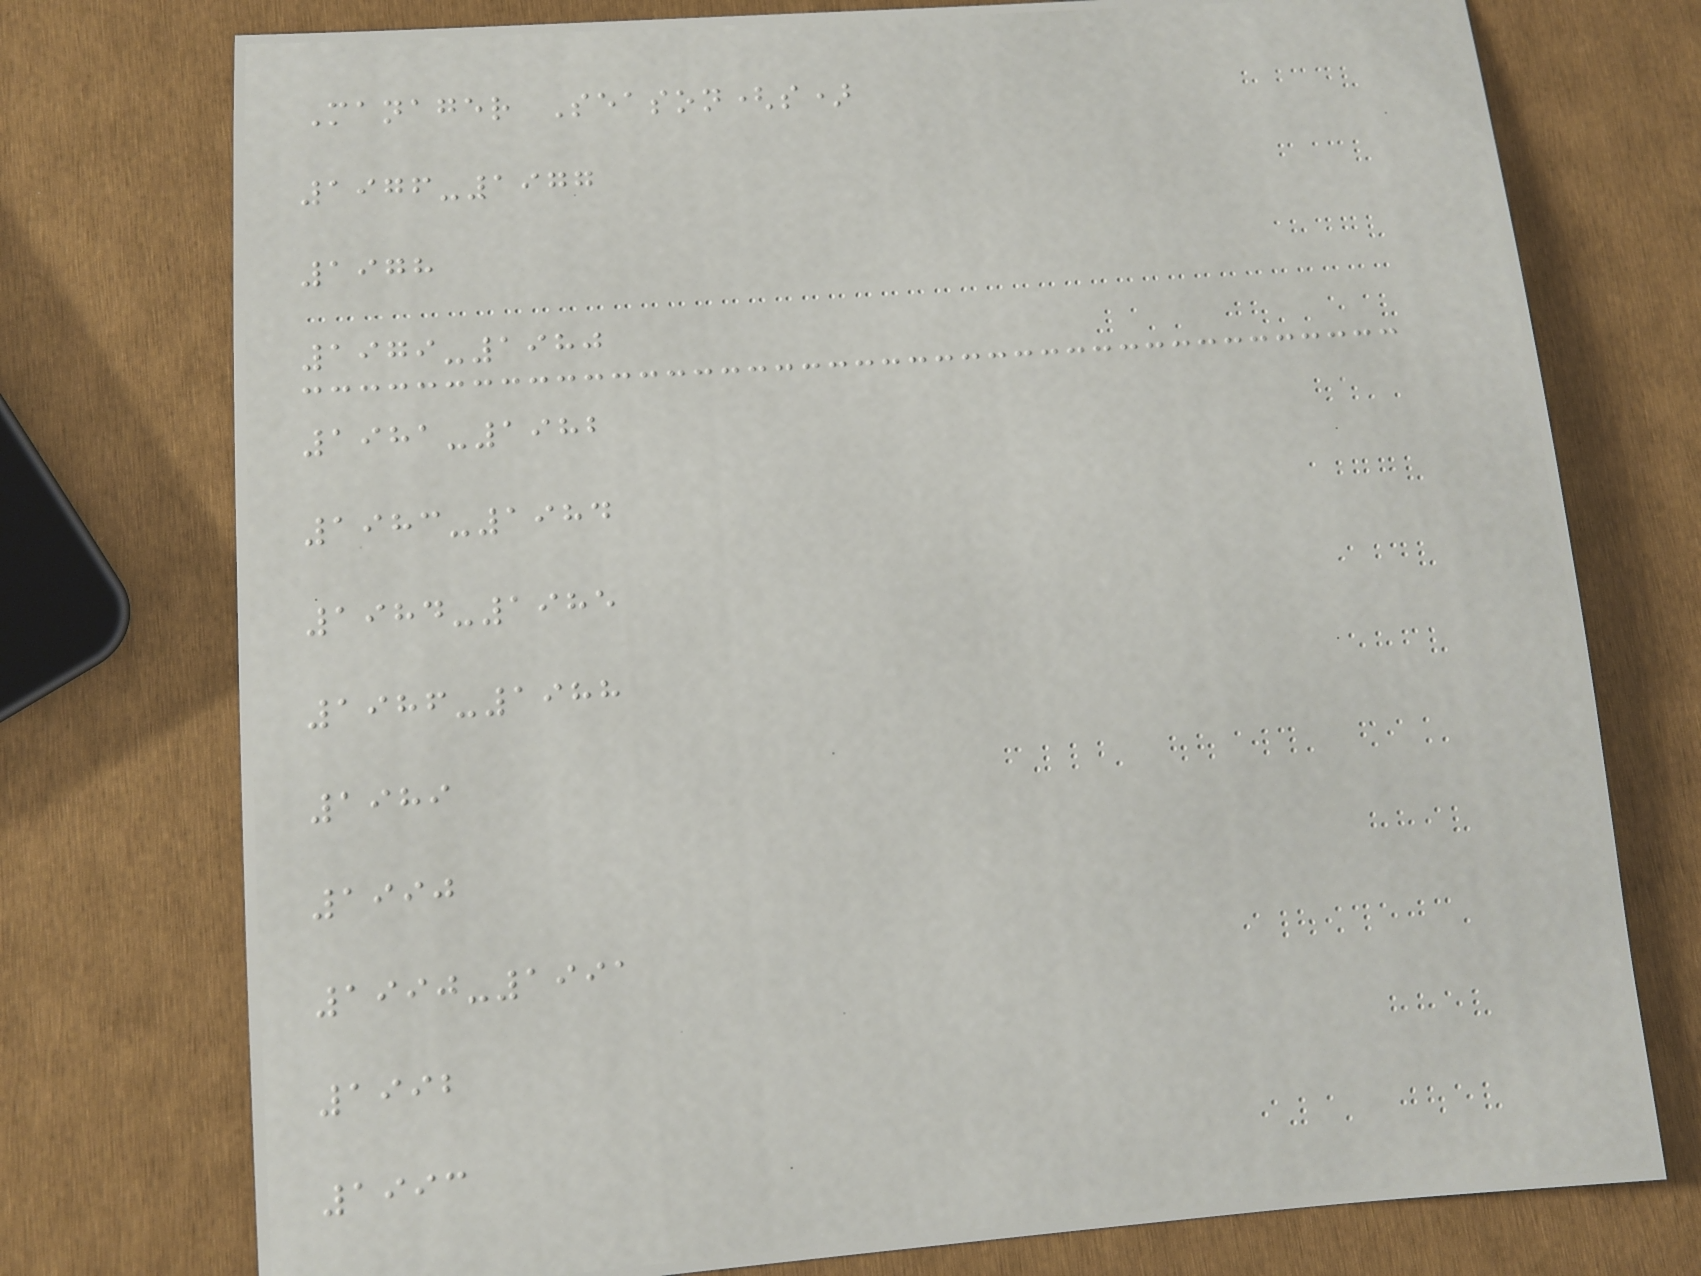Manager Season(s)
1976-1977
1978
1979-1980
1981-1982
1983-1984
1984-1985
1986-1988
1989
1990
1990-1991
1992
1993
